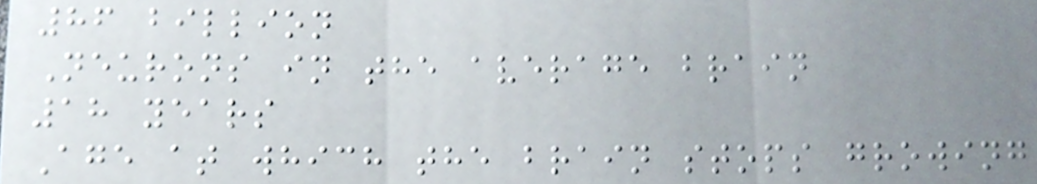86 billion
Neurons in the average brain
18 years
Age at which the brain stops growing
